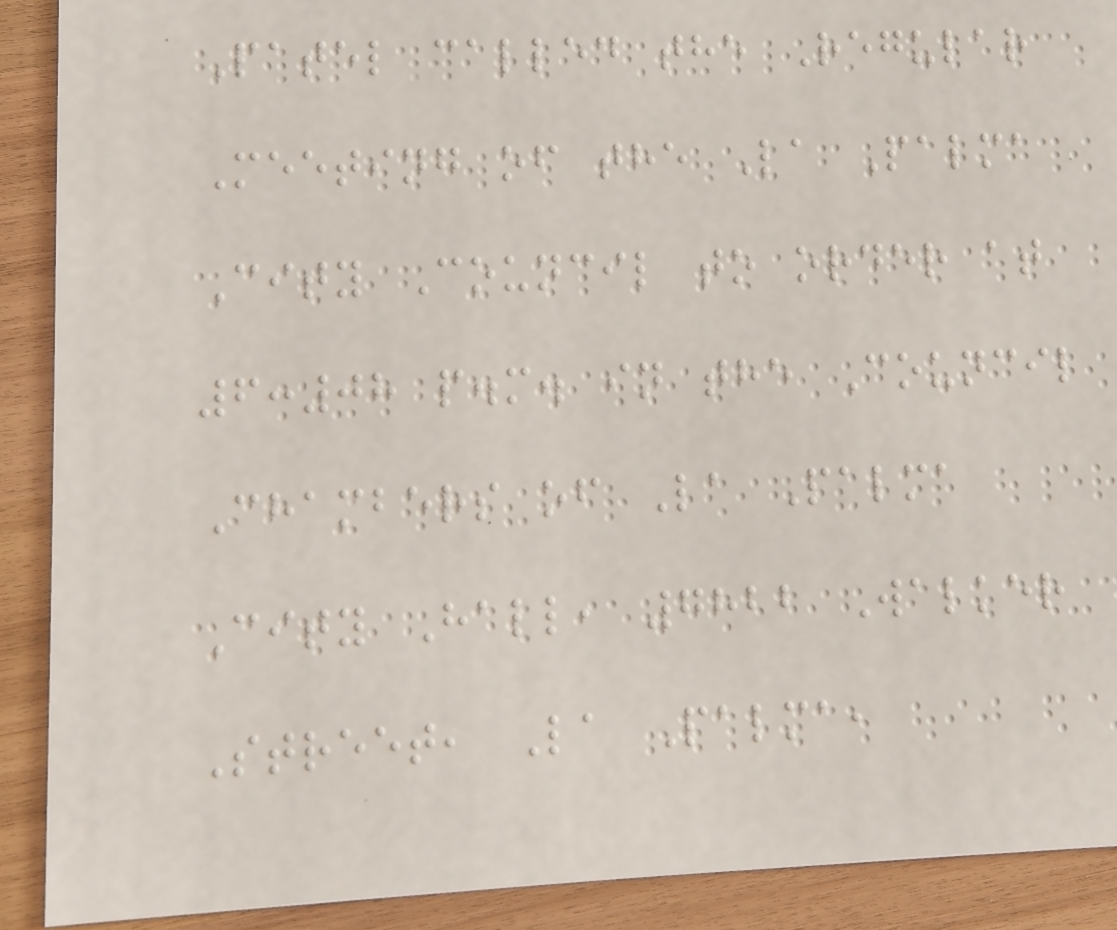Patel called the Regular
Meeting of the La Palma
City Council to order at
6:08 p.m. in the Council
Chambers of La Palma
City Hall, 7822 Walker
Street, La Palma,
